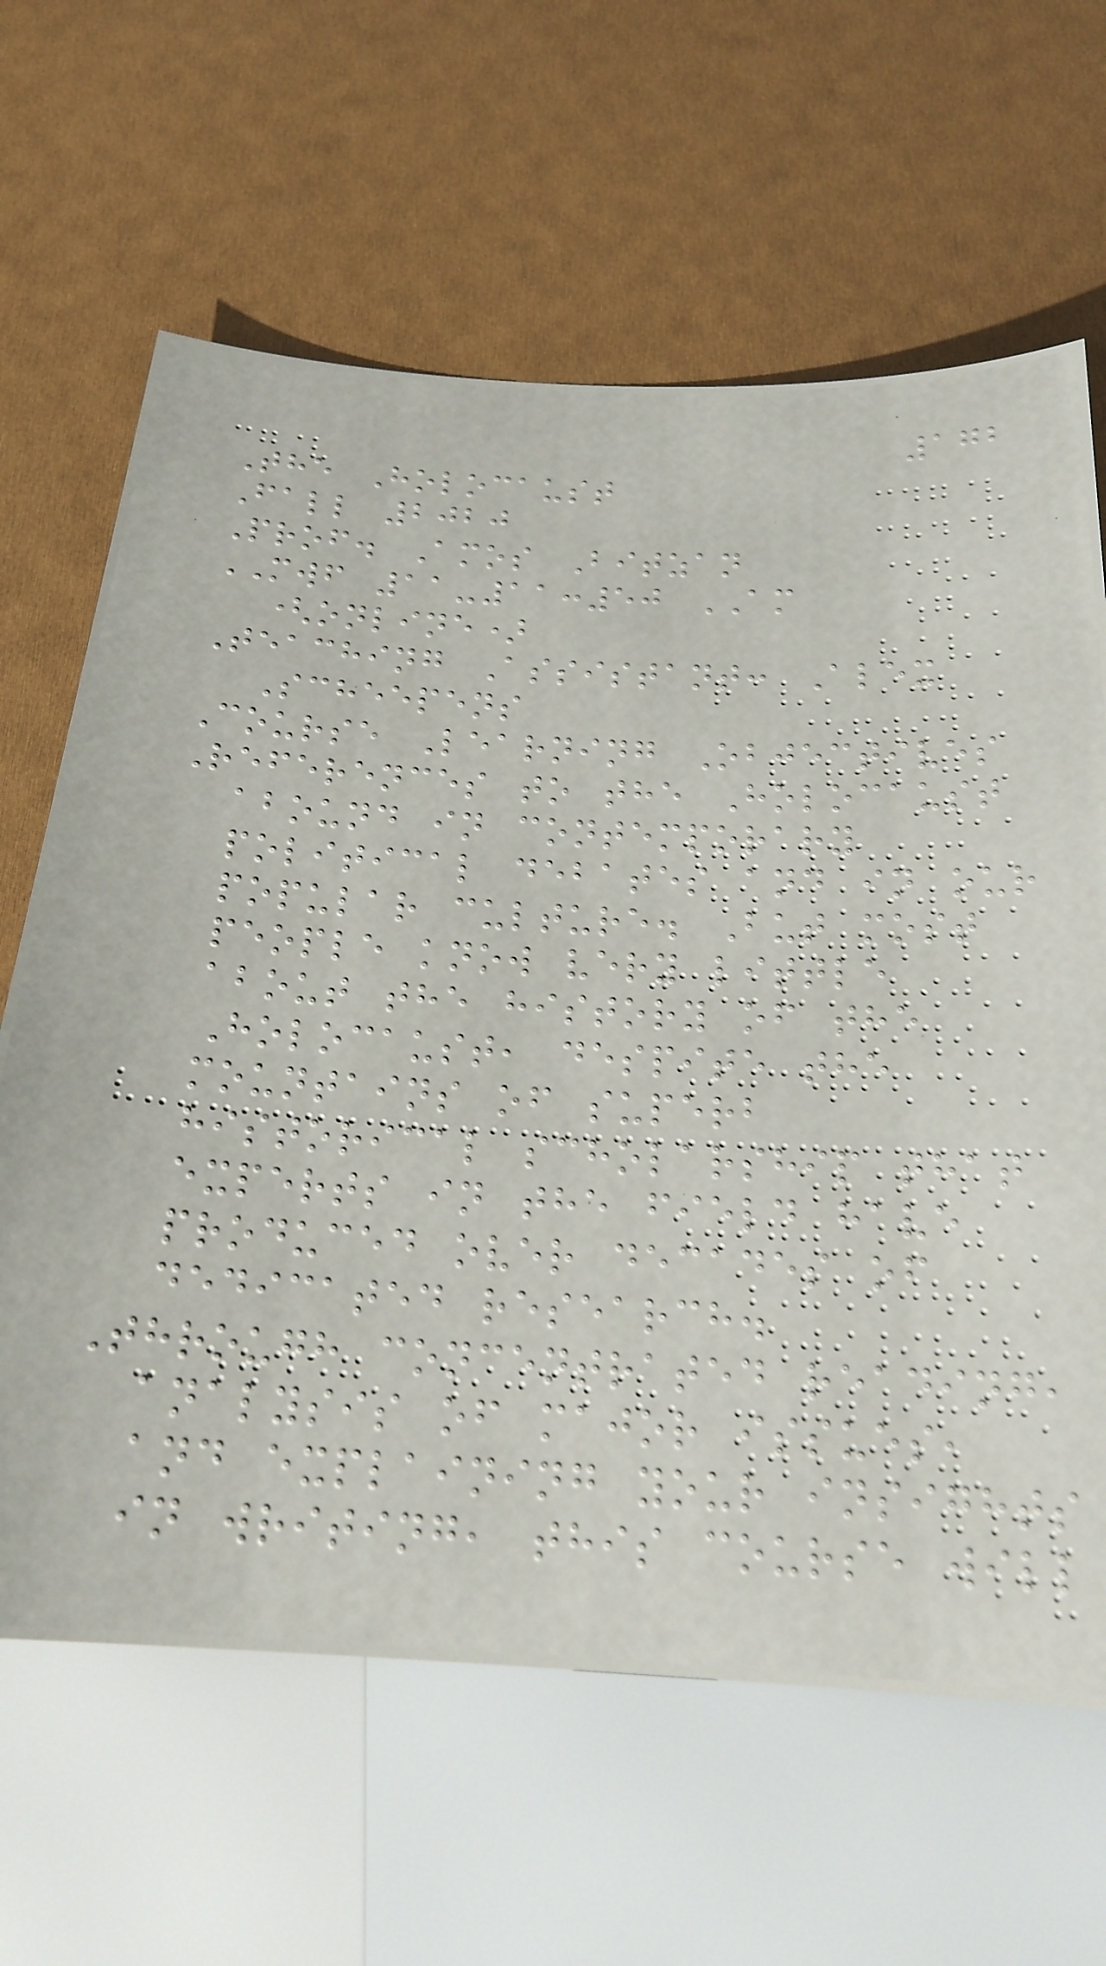172
The Holocaust
Fall 2020
Prof. Amos Bitzan
MWF 11-11:50 AM
(online)
Teaching Assistant: Alex
Scheepens
Course Learning Objectives
References to the Holocaust
abound in contemporary
political debates and in our
popular culture. But most
people know very little
about the history of the
Holocaust, despite the
mountains of superb
historical scholarship that
experts in the field have
produced over decades of
dedicated research.
Through concentrated reading,
analysis of major issues,
and explaining your insights
in writing, this course will
